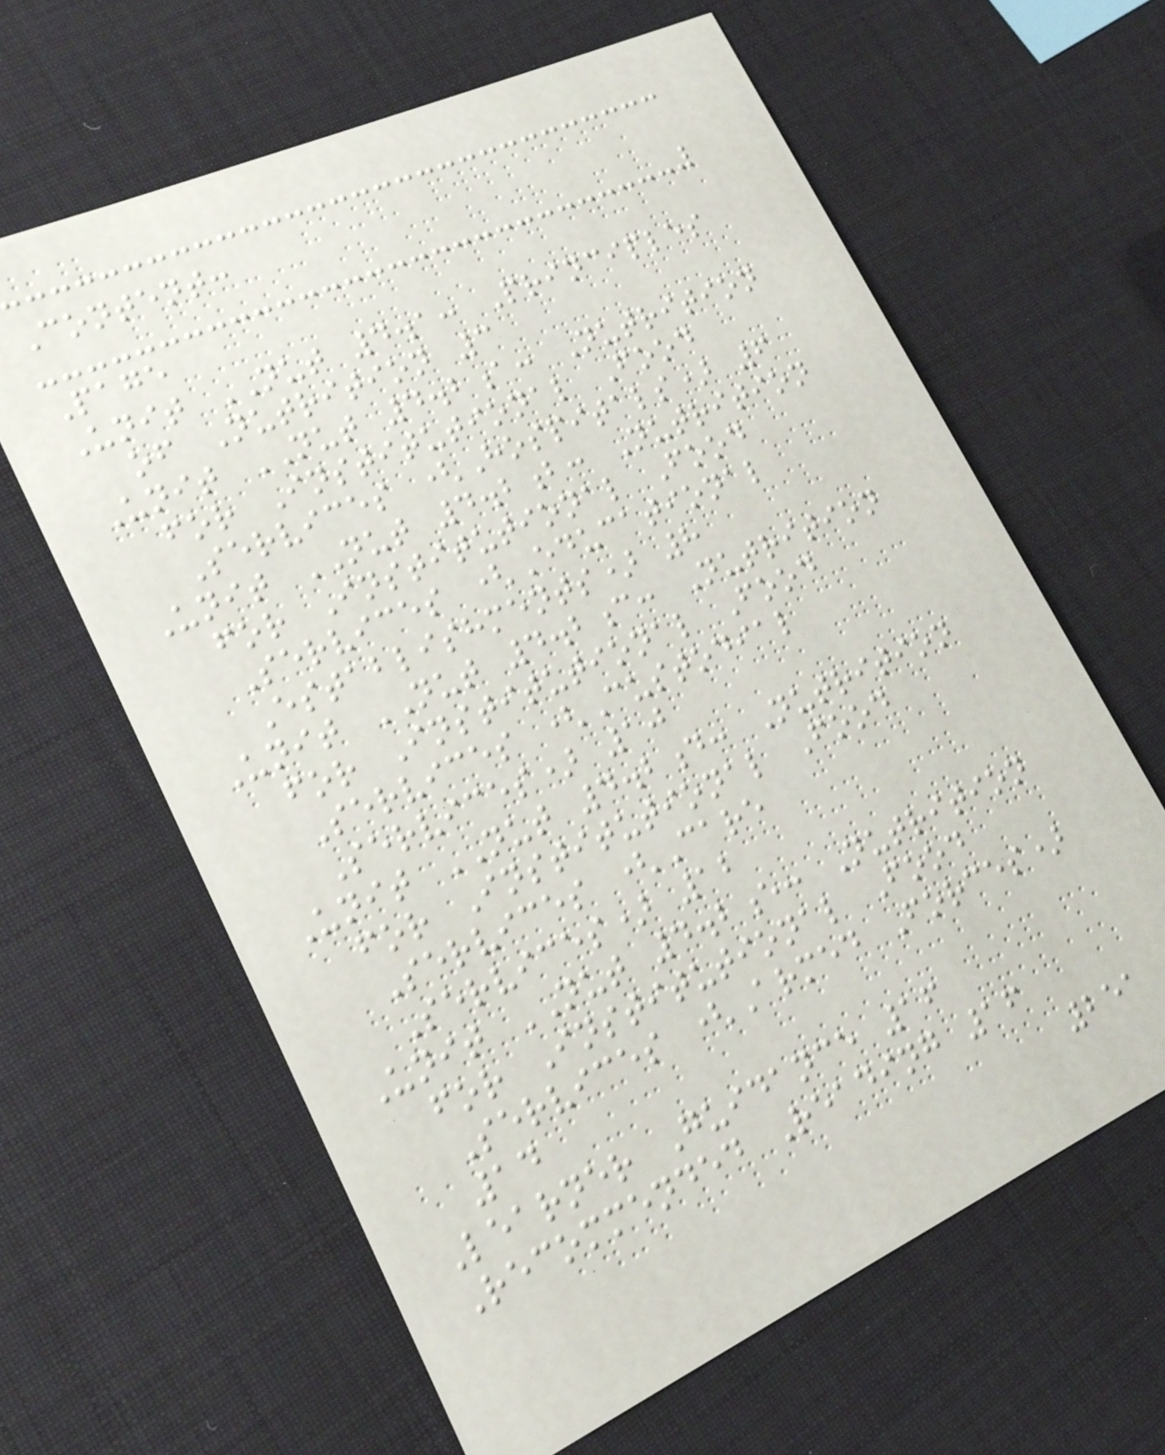Content:
Page
Unit NUT 4.1: Principles
of Nutrition 3
Unit NUT 4.2a: Nutrition
for Institutional Food
Services (Hospitals) 6
Unit NUT 4.2b: Nutrition
for Institutional Food
Services (Educational
Establishments) 8
Unit NUT 4.2c: Nutrition
for Institutional Food
Services (Custodial
Services) 10
Unit NUT 4.2d: Nutrition
for Institutional Food
Services (Care
Services) 12
Unit NUT 4.2e: Nutrition
for Institutional Food
Services (Armed Forces)
14
Learner Guidance 16
Recommended Reading 16
251
